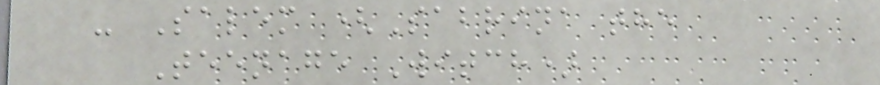- Salem (Sabrina the
Teenage Witch)
